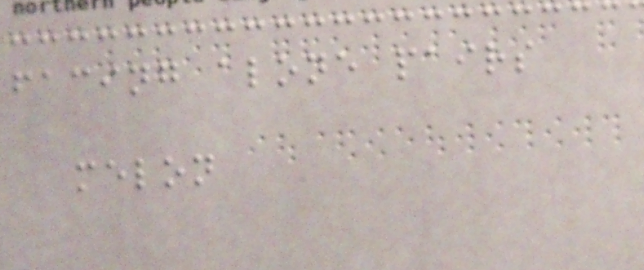facing alone pairs
melon
